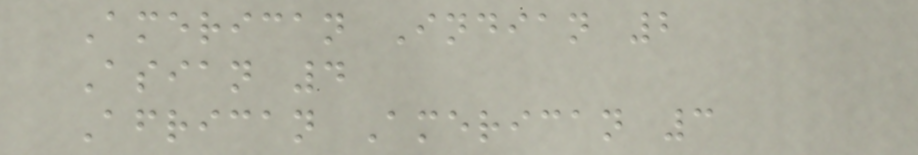American Indian 2
Asian 4
African American 3
